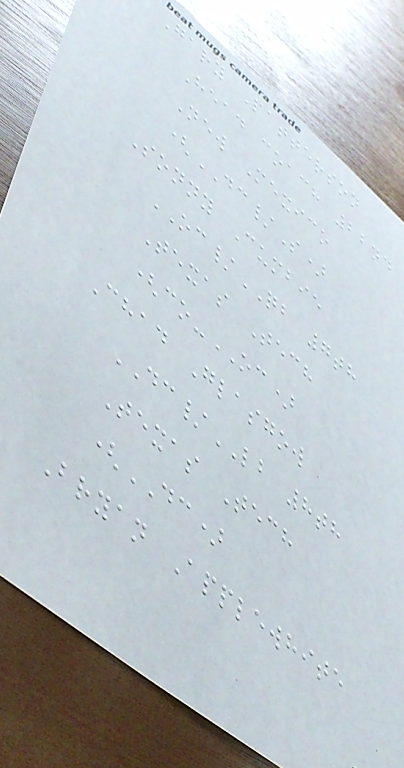Gary Patterson
Head coach 22nd
New Mexico
(DC/S)
Sonny Cumbie
OC/QB 7th
Texas Tech
(co-OC)
Chad Glasgow
DC/LB 8th
Texas Tech
(DC)
Bryan Applewhite
